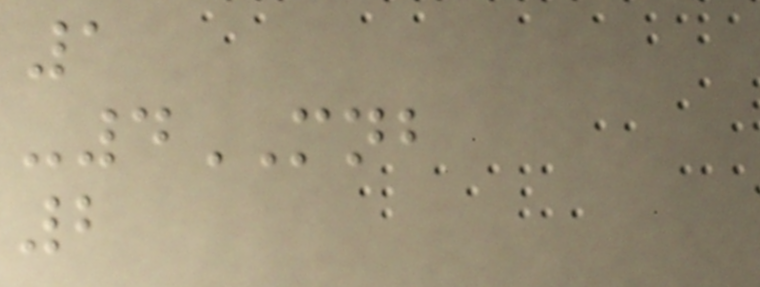1
-4MNB
2
